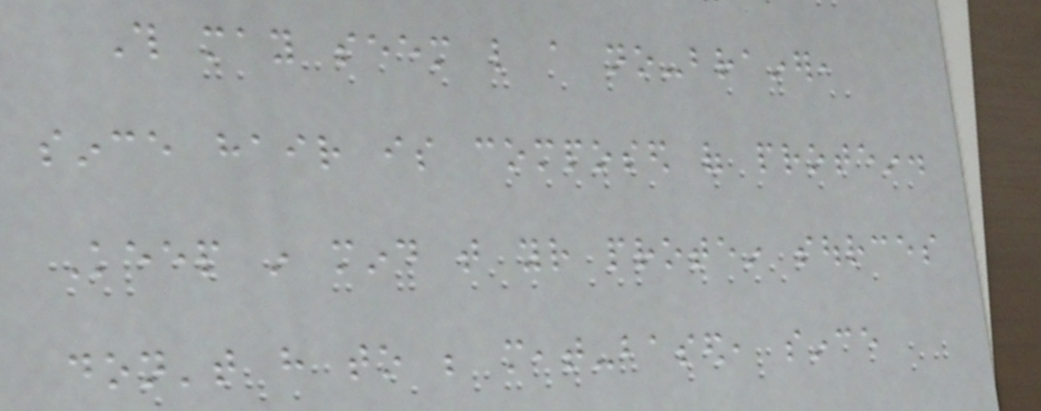This may seem like a no-brainer,
since hair is composed of protein.
Keep in mind that your protein sources
don't have to be meat-based, since
